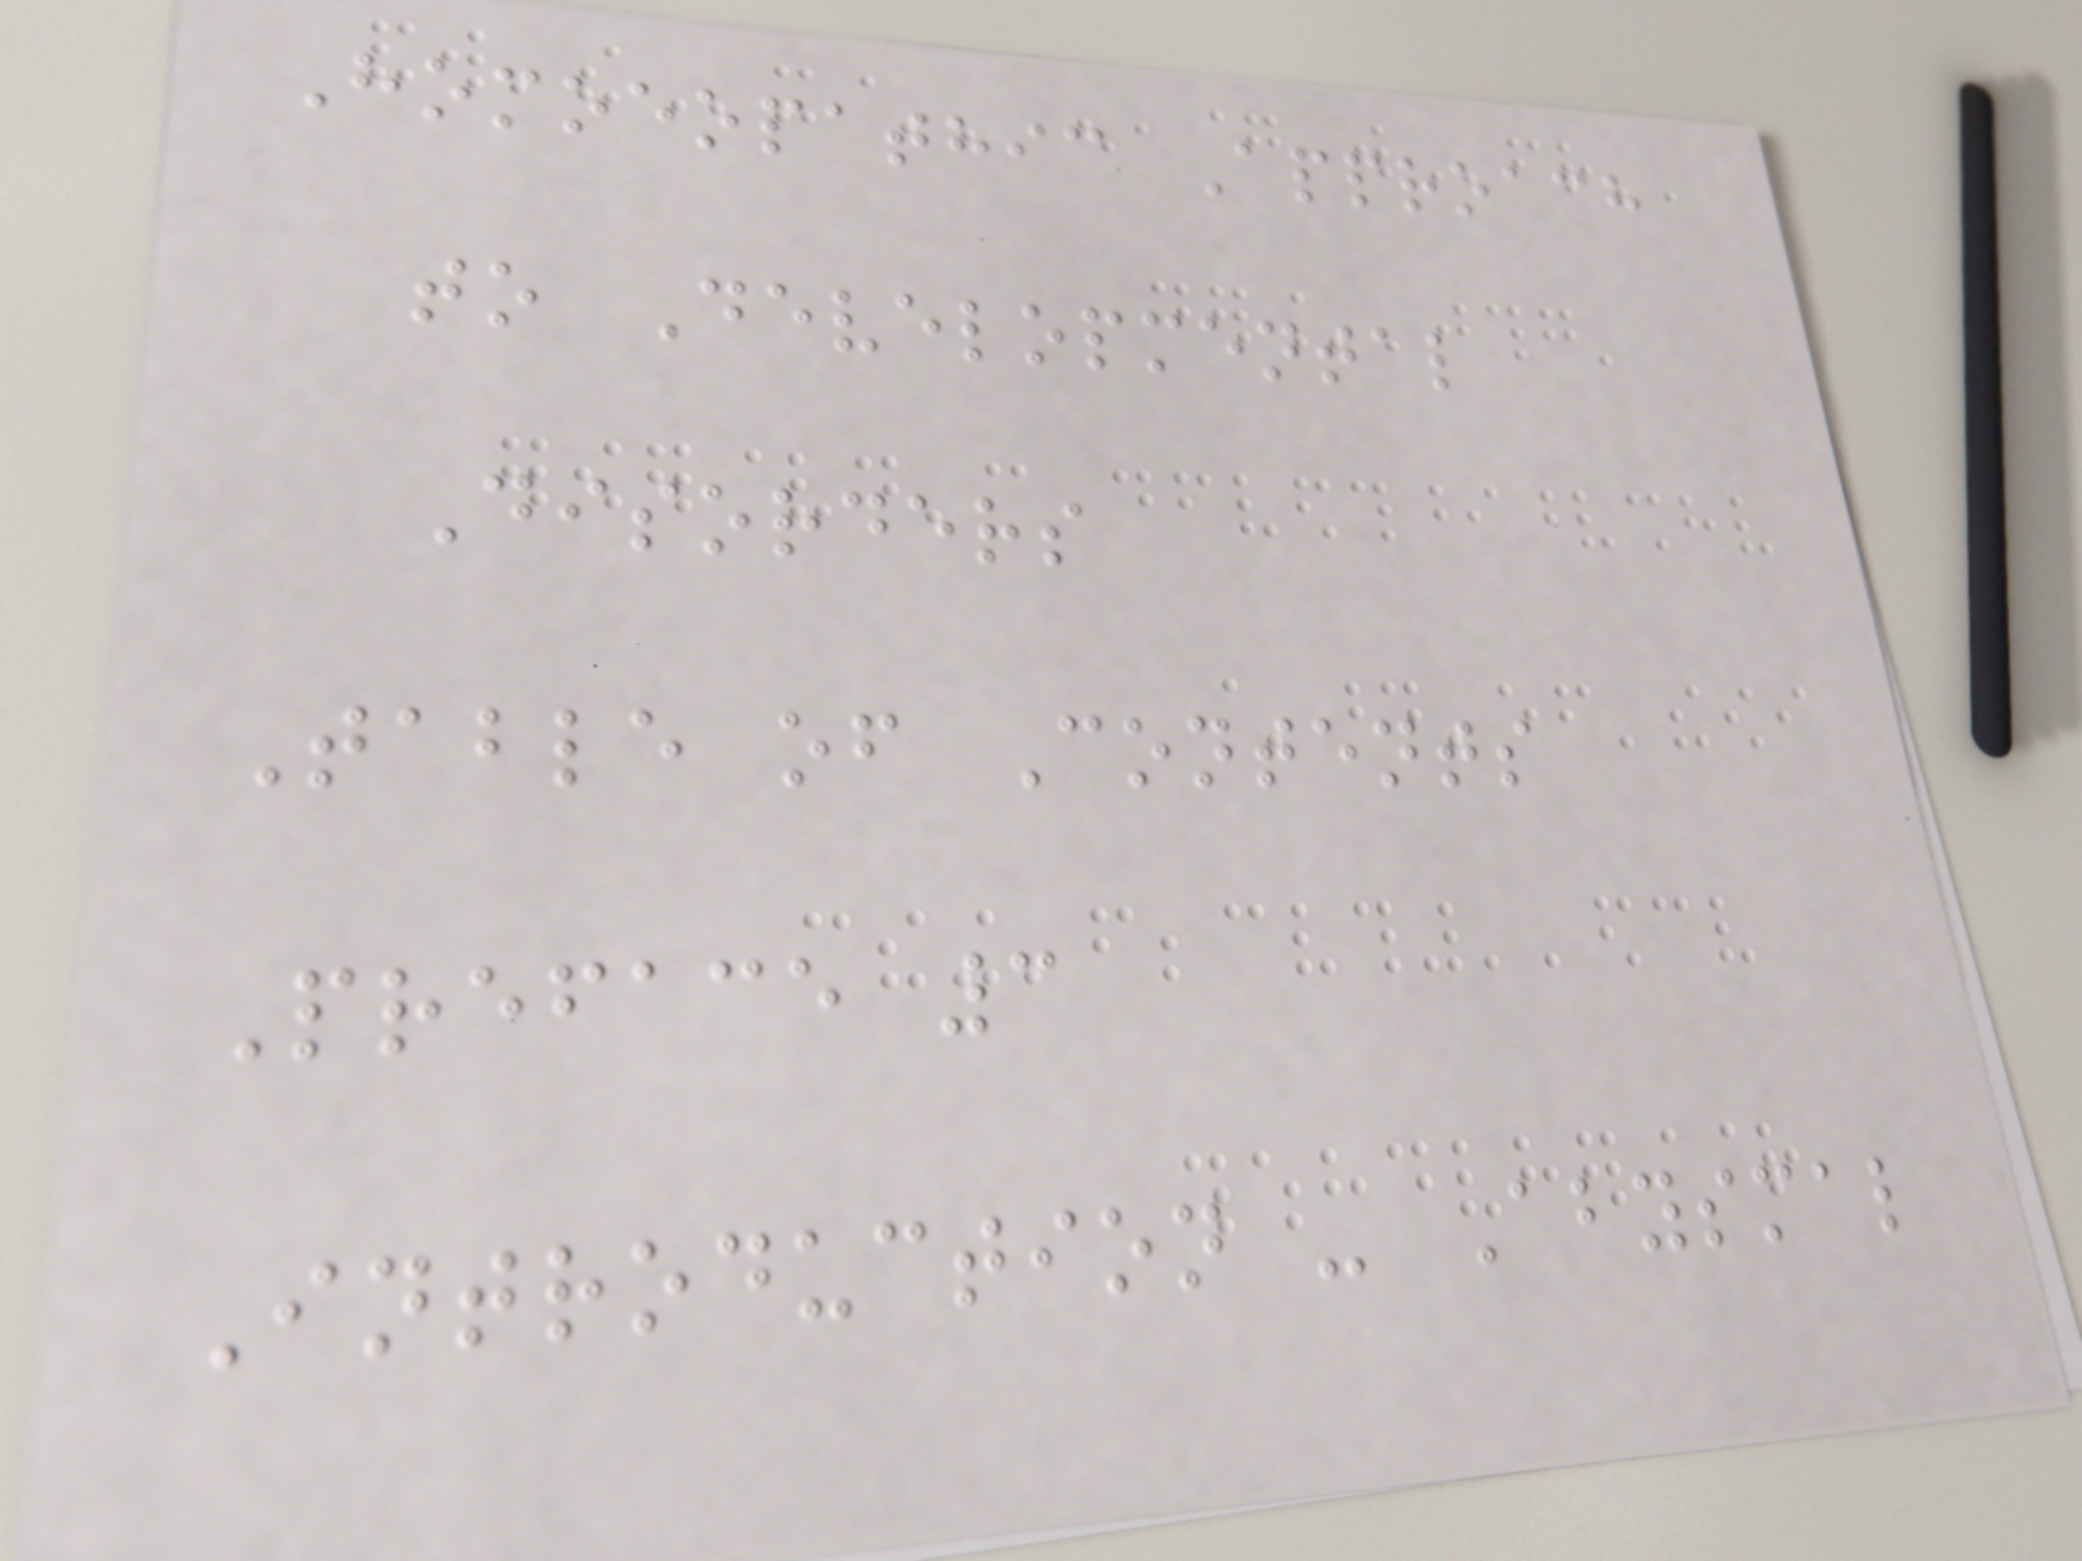Homoeopathic Approach
to Developmental
Disorders
Table of Contents
Preface 3
Introduction - Abysmal
